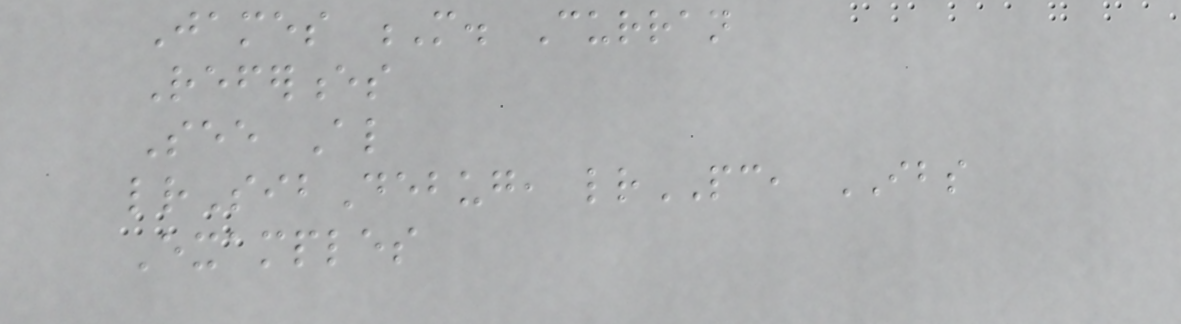James M. Curran
References
See Also
lrSibDebug, lrPC, IBS
Examples
